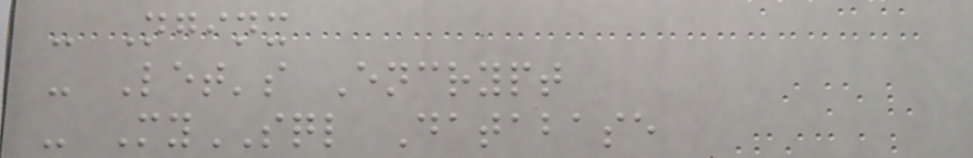- Nginx
- Let's Encrypt
- MySQL Database
